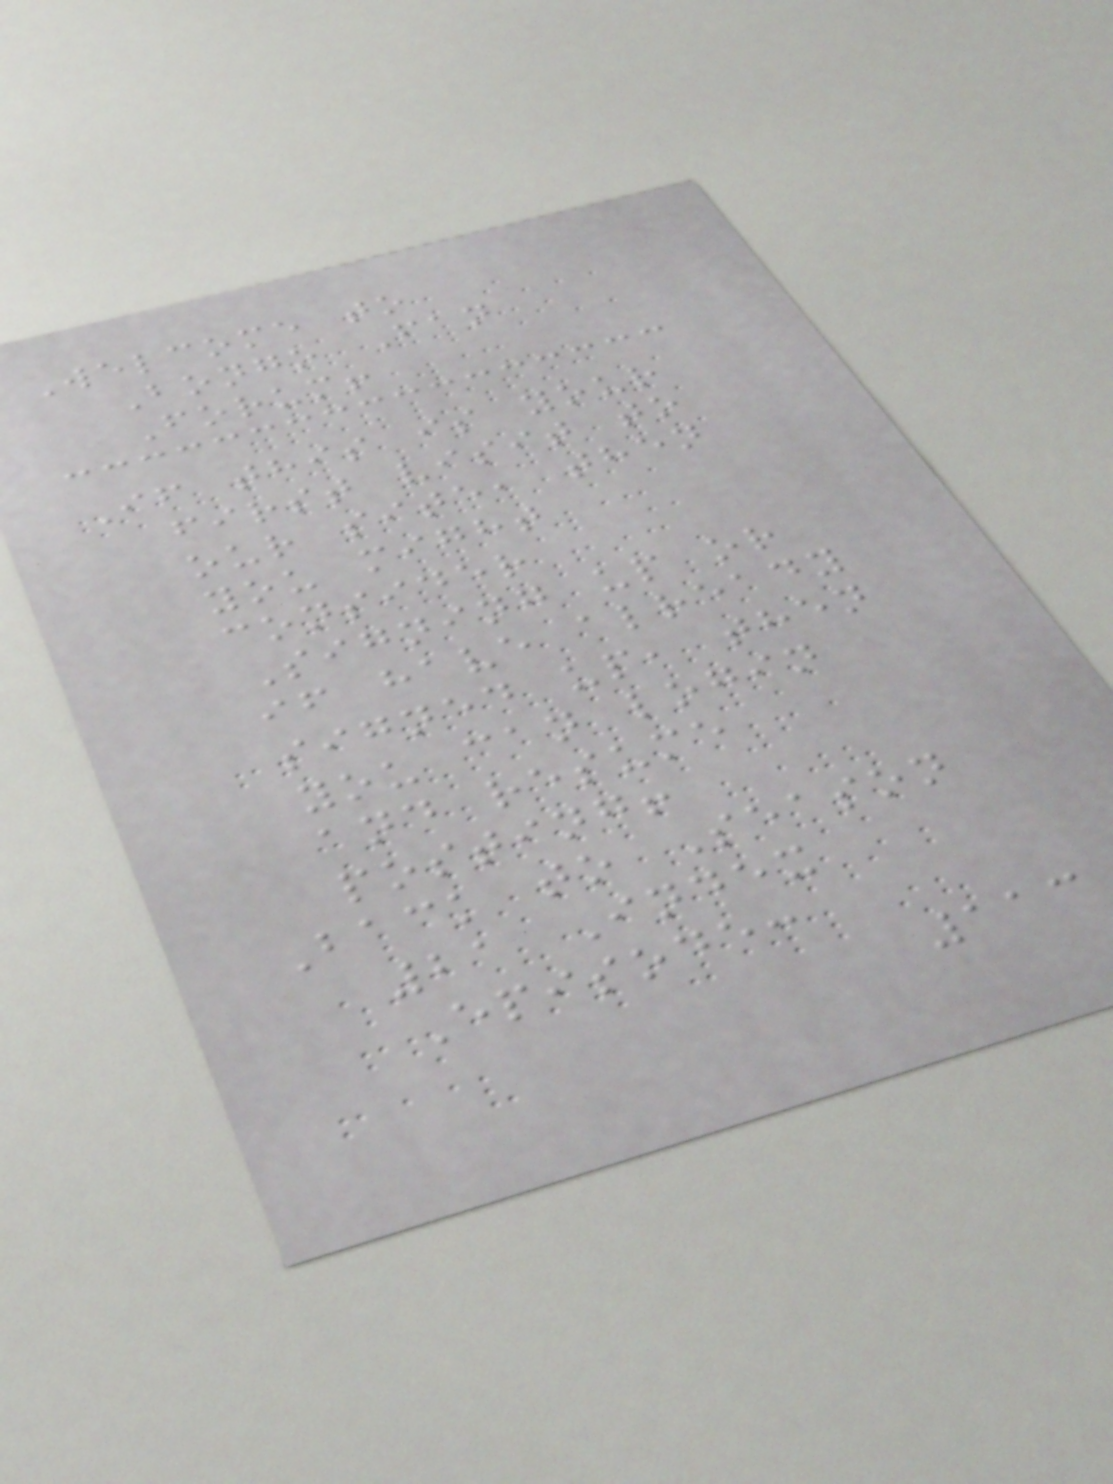Welcome to
Bongo Fan
Forum!
If this is your
first visit to
our site, then
you might
consider
Signing up or
if have already
signed up, then
you can login
and resume
posting!
Back to Season
21 Index
Episode:
113
